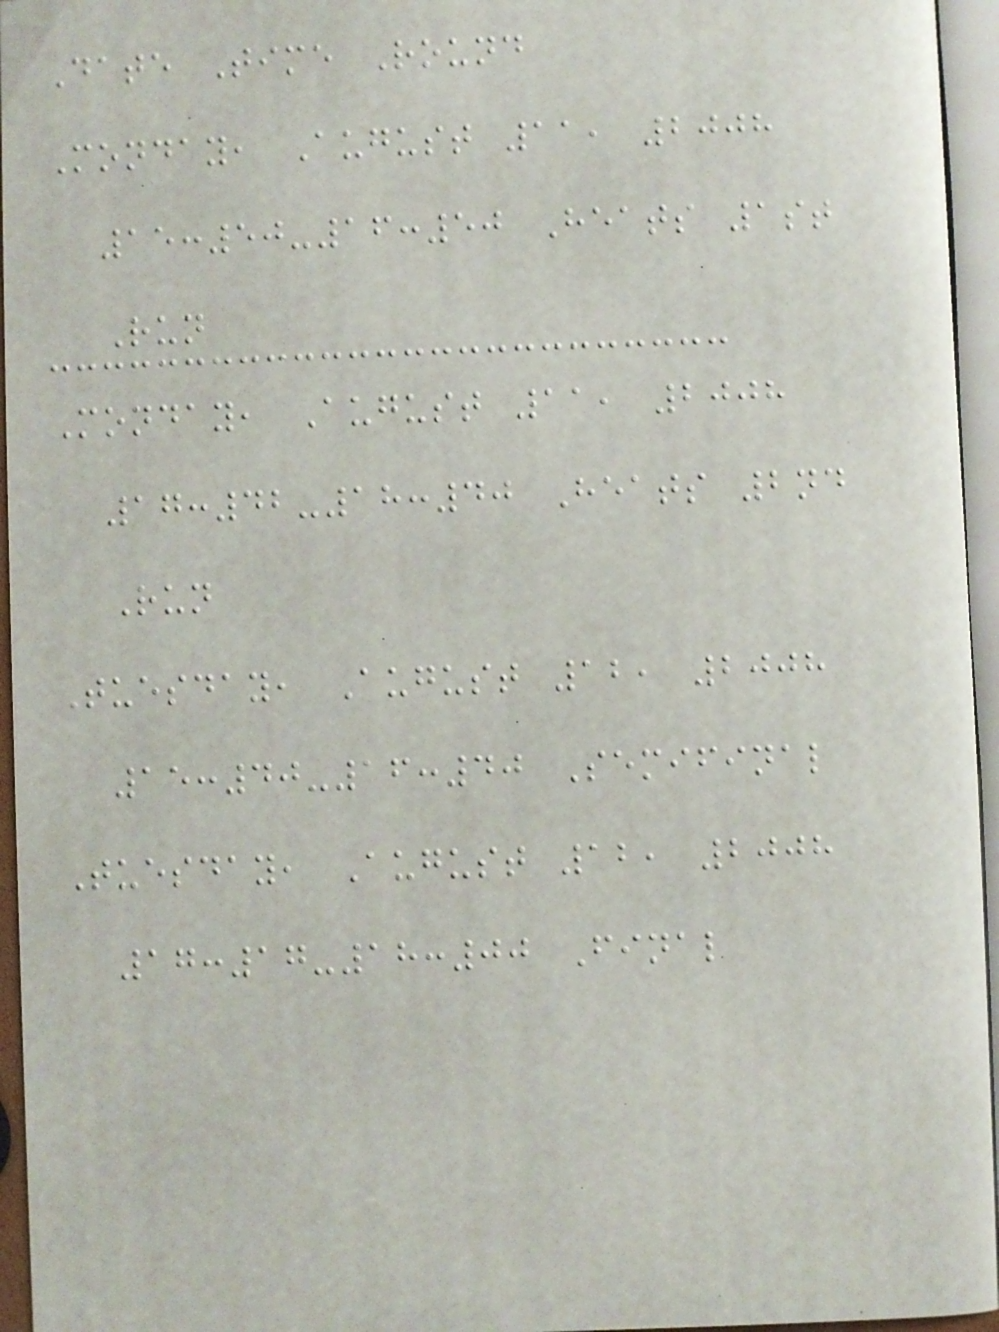Date Time Round
Monday, August 11, 2008
15:50-16:50 Heats 1st
Run
Monday, August 11, 2008
17:42-18:40 Heats 2nd
Run
Tuesday, August 12, 2008
15:40-16:40 Semifinal
Tuesday, August 12, 2008
17:17-18:00 Final
